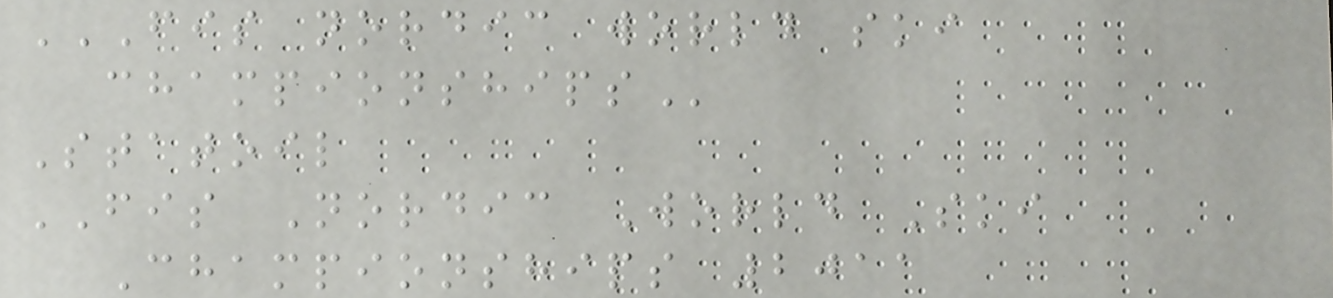FIS NORDIC WORLD SKI
CHAMPIONSHIPS
Statoil
FIS Nordic World Ski
Championships 2011
